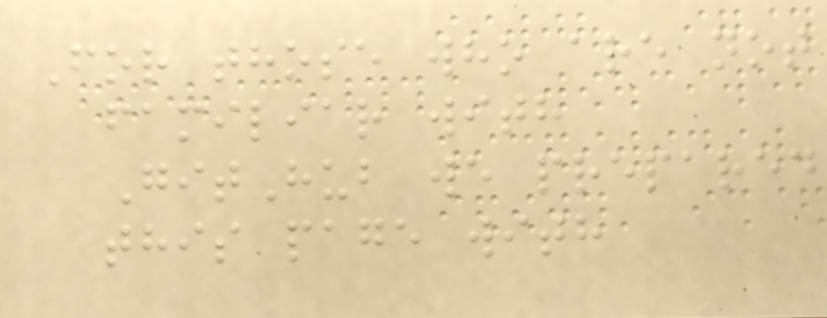For those who are not
familiar with
GitHub we prepared
this page with
